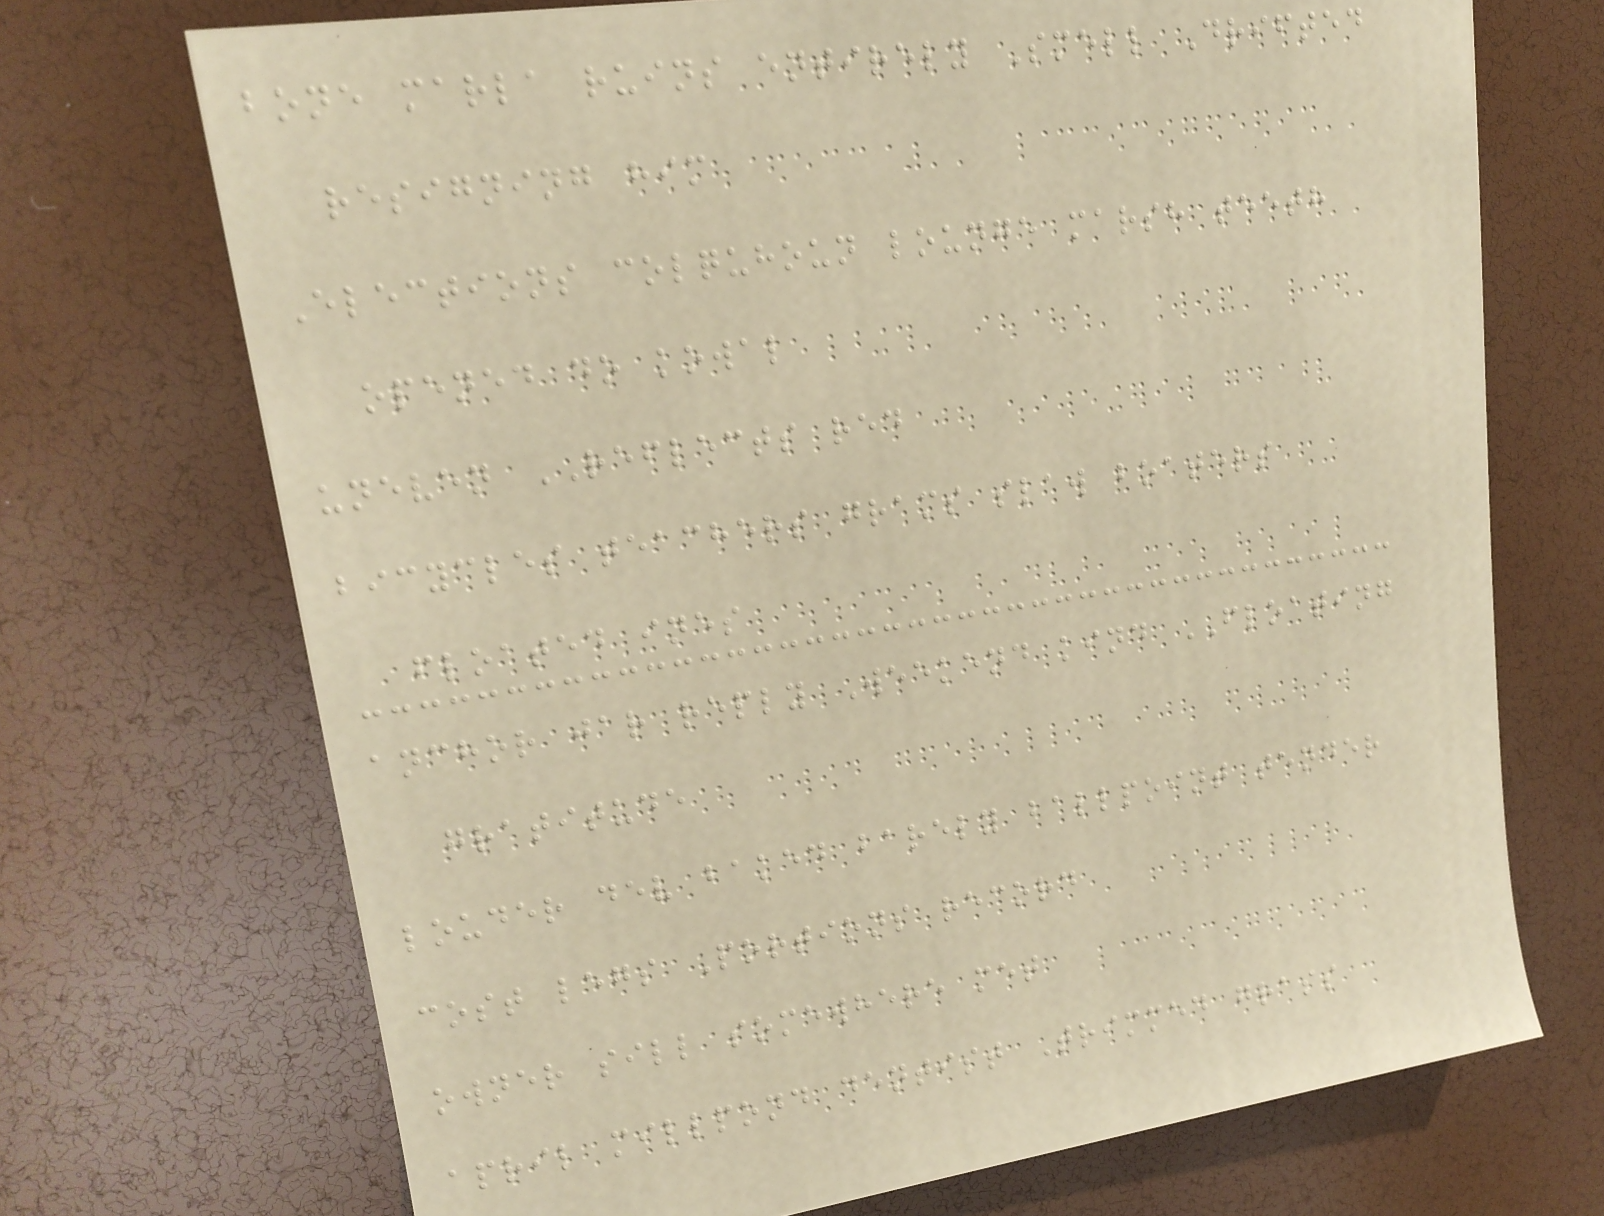bone marla ruins entirely Smell Drifted
resigning him
Elections colquhoun lounge marsh teeth
opened do kowal
uneven REFLECTS red
bicycles teachers grams slaw boaters
floated ines
anchor jar reply Weekend kind FLOATING
gratitude
louder dev baked barely ballpoint tender
cost legs Portions record
owner sill somewhere met
april millpond dentist Trimmed grass
